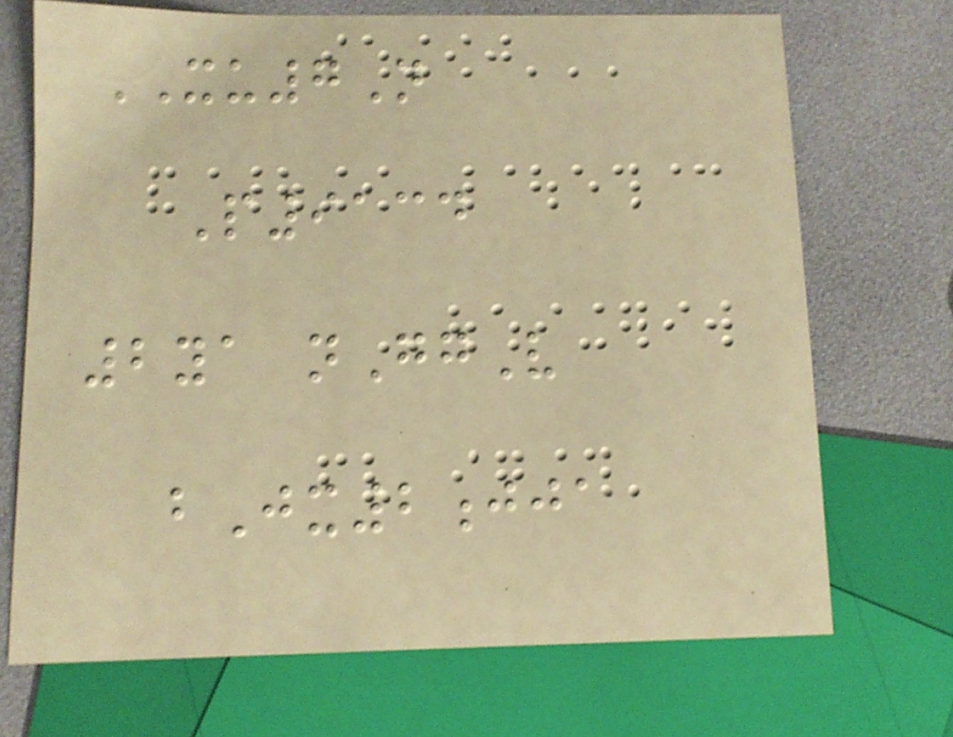XU7N
P9134
2ya nGgV
bJx2jja
